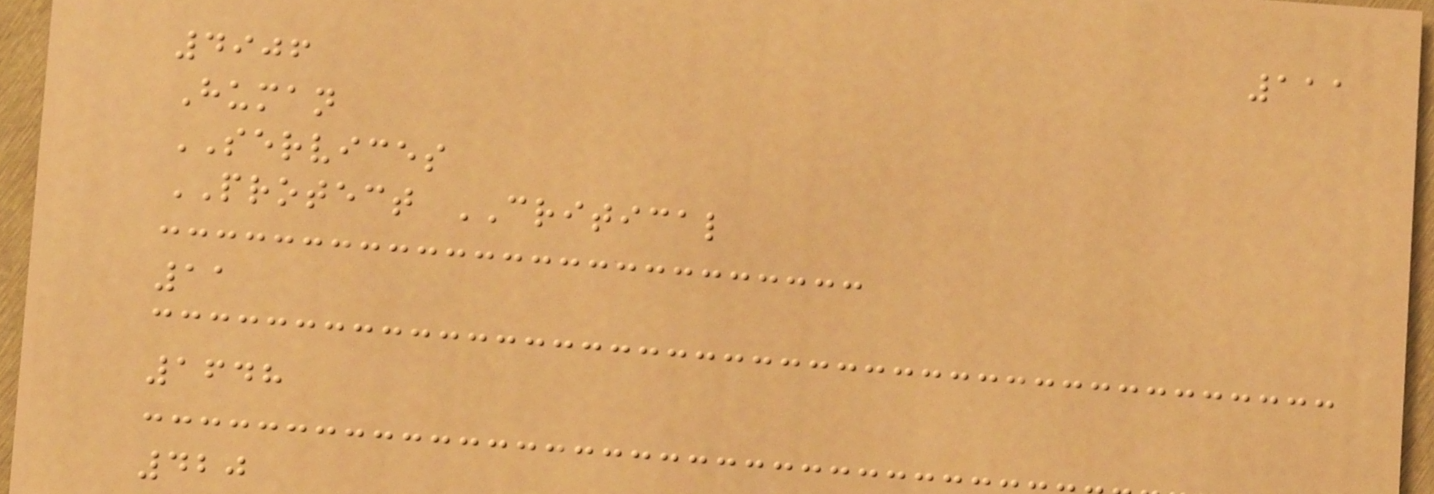111
4906
Human
SERVICES
PROTECT CRITICAL
11
1648
420
